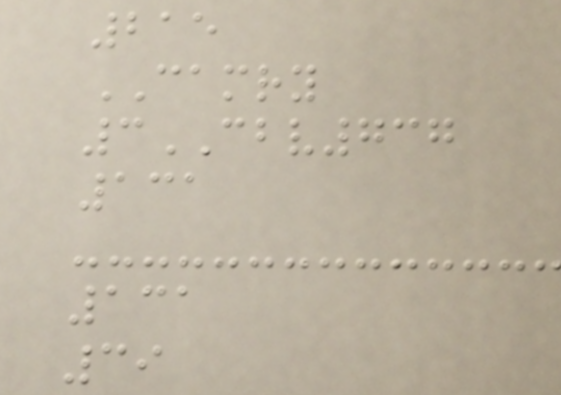215
CAMRY
3CBV737
131
131
39
